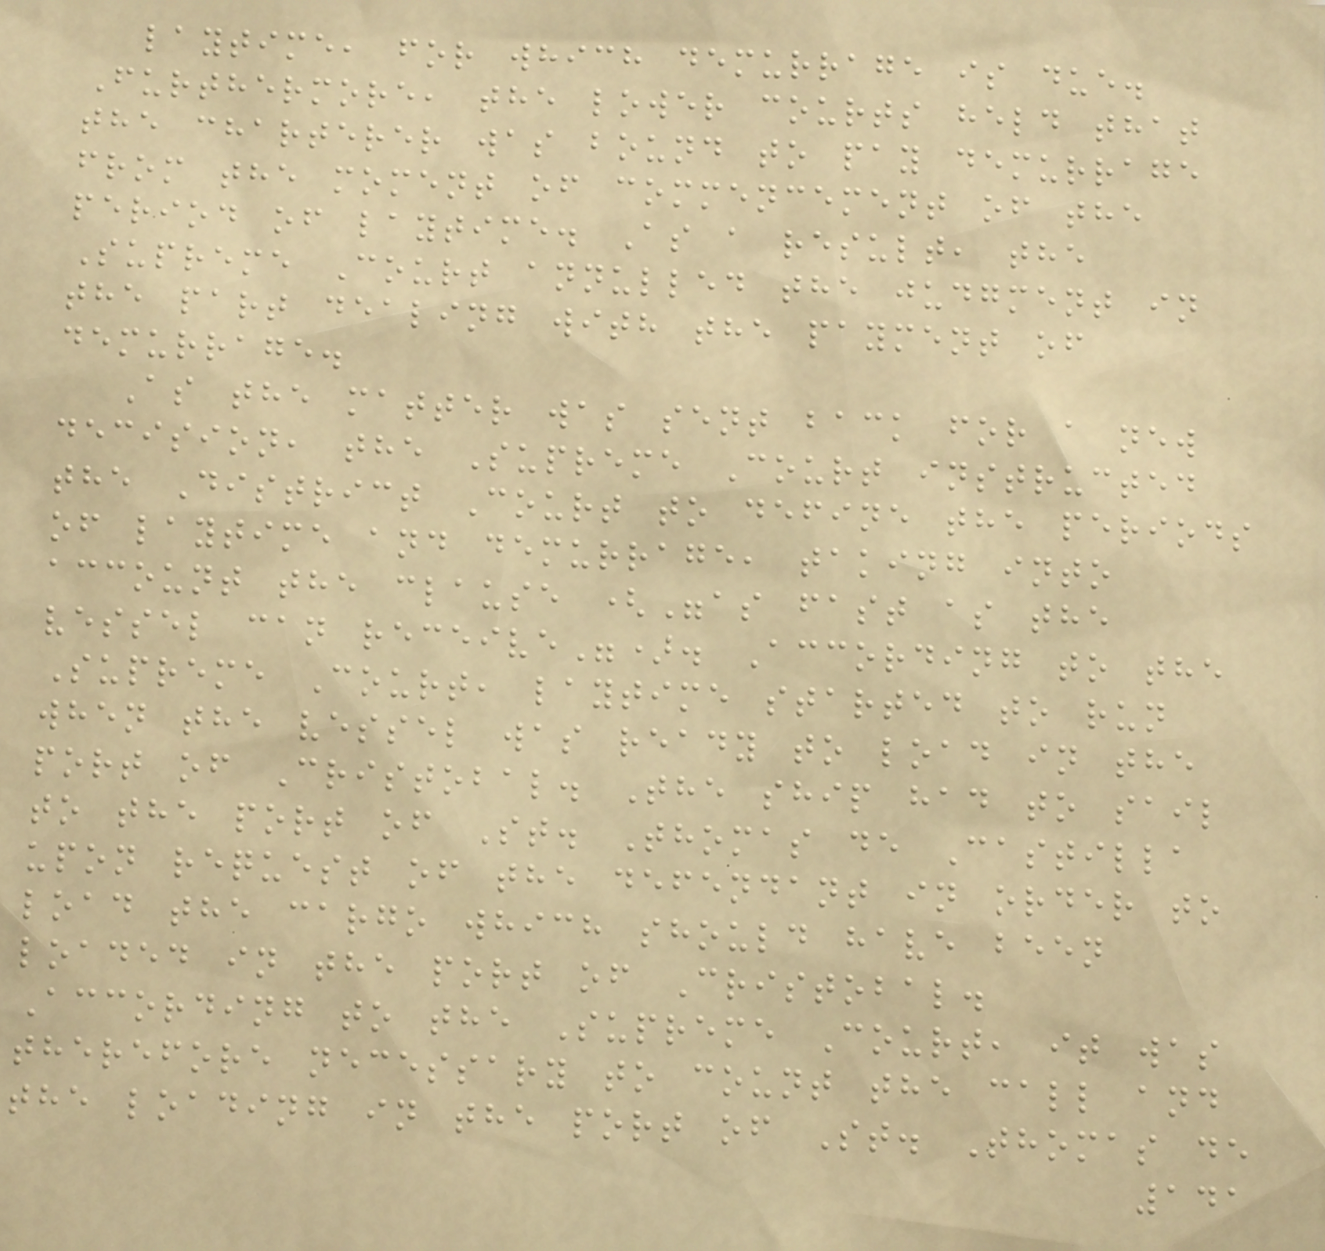laytime, for which demurrage is due.
Furthermore, the lower courts held that
the charterer was bound to pay demurrage
from the moment of commencement of the
period of laytime. As a result, the
Supreme Court annulled the judgment in
the part dealing with the payment of
demurrage.
As the matter was sent back for a new
decision, the Supreme Court instructed
the District Court to define the periods
of laytime and demurrage, taking into
account the clause ("as fast as the
vessel can receive"). According to the
Supreme Court, laytime started to run
when the vessel was ready to load in the
port of Cristobal. The ship had to sail
to the port of St. Thomas de Castilla
upon request of the defendant in order to
load the cargo which should have been
loaded in the port of Cristobal.
According to the Supreme Court, it was
therefore necessary to count the call and
the loading in the port of St. Thomas de
141
